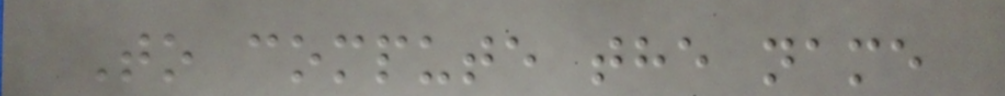To compute the name
